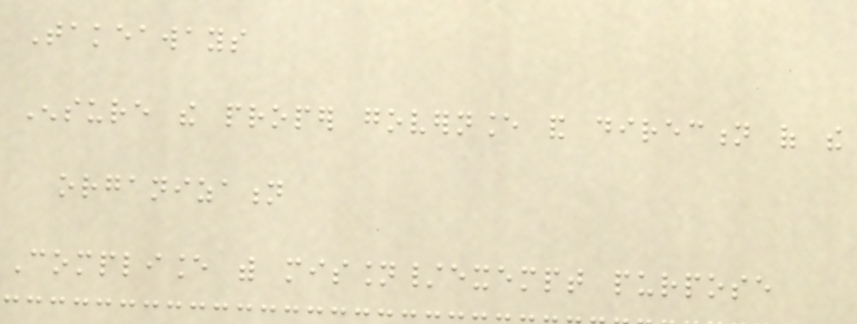Takeaways
Ensure the proper governance and direction of the
organization
Compliance with mission/exempt purpose
